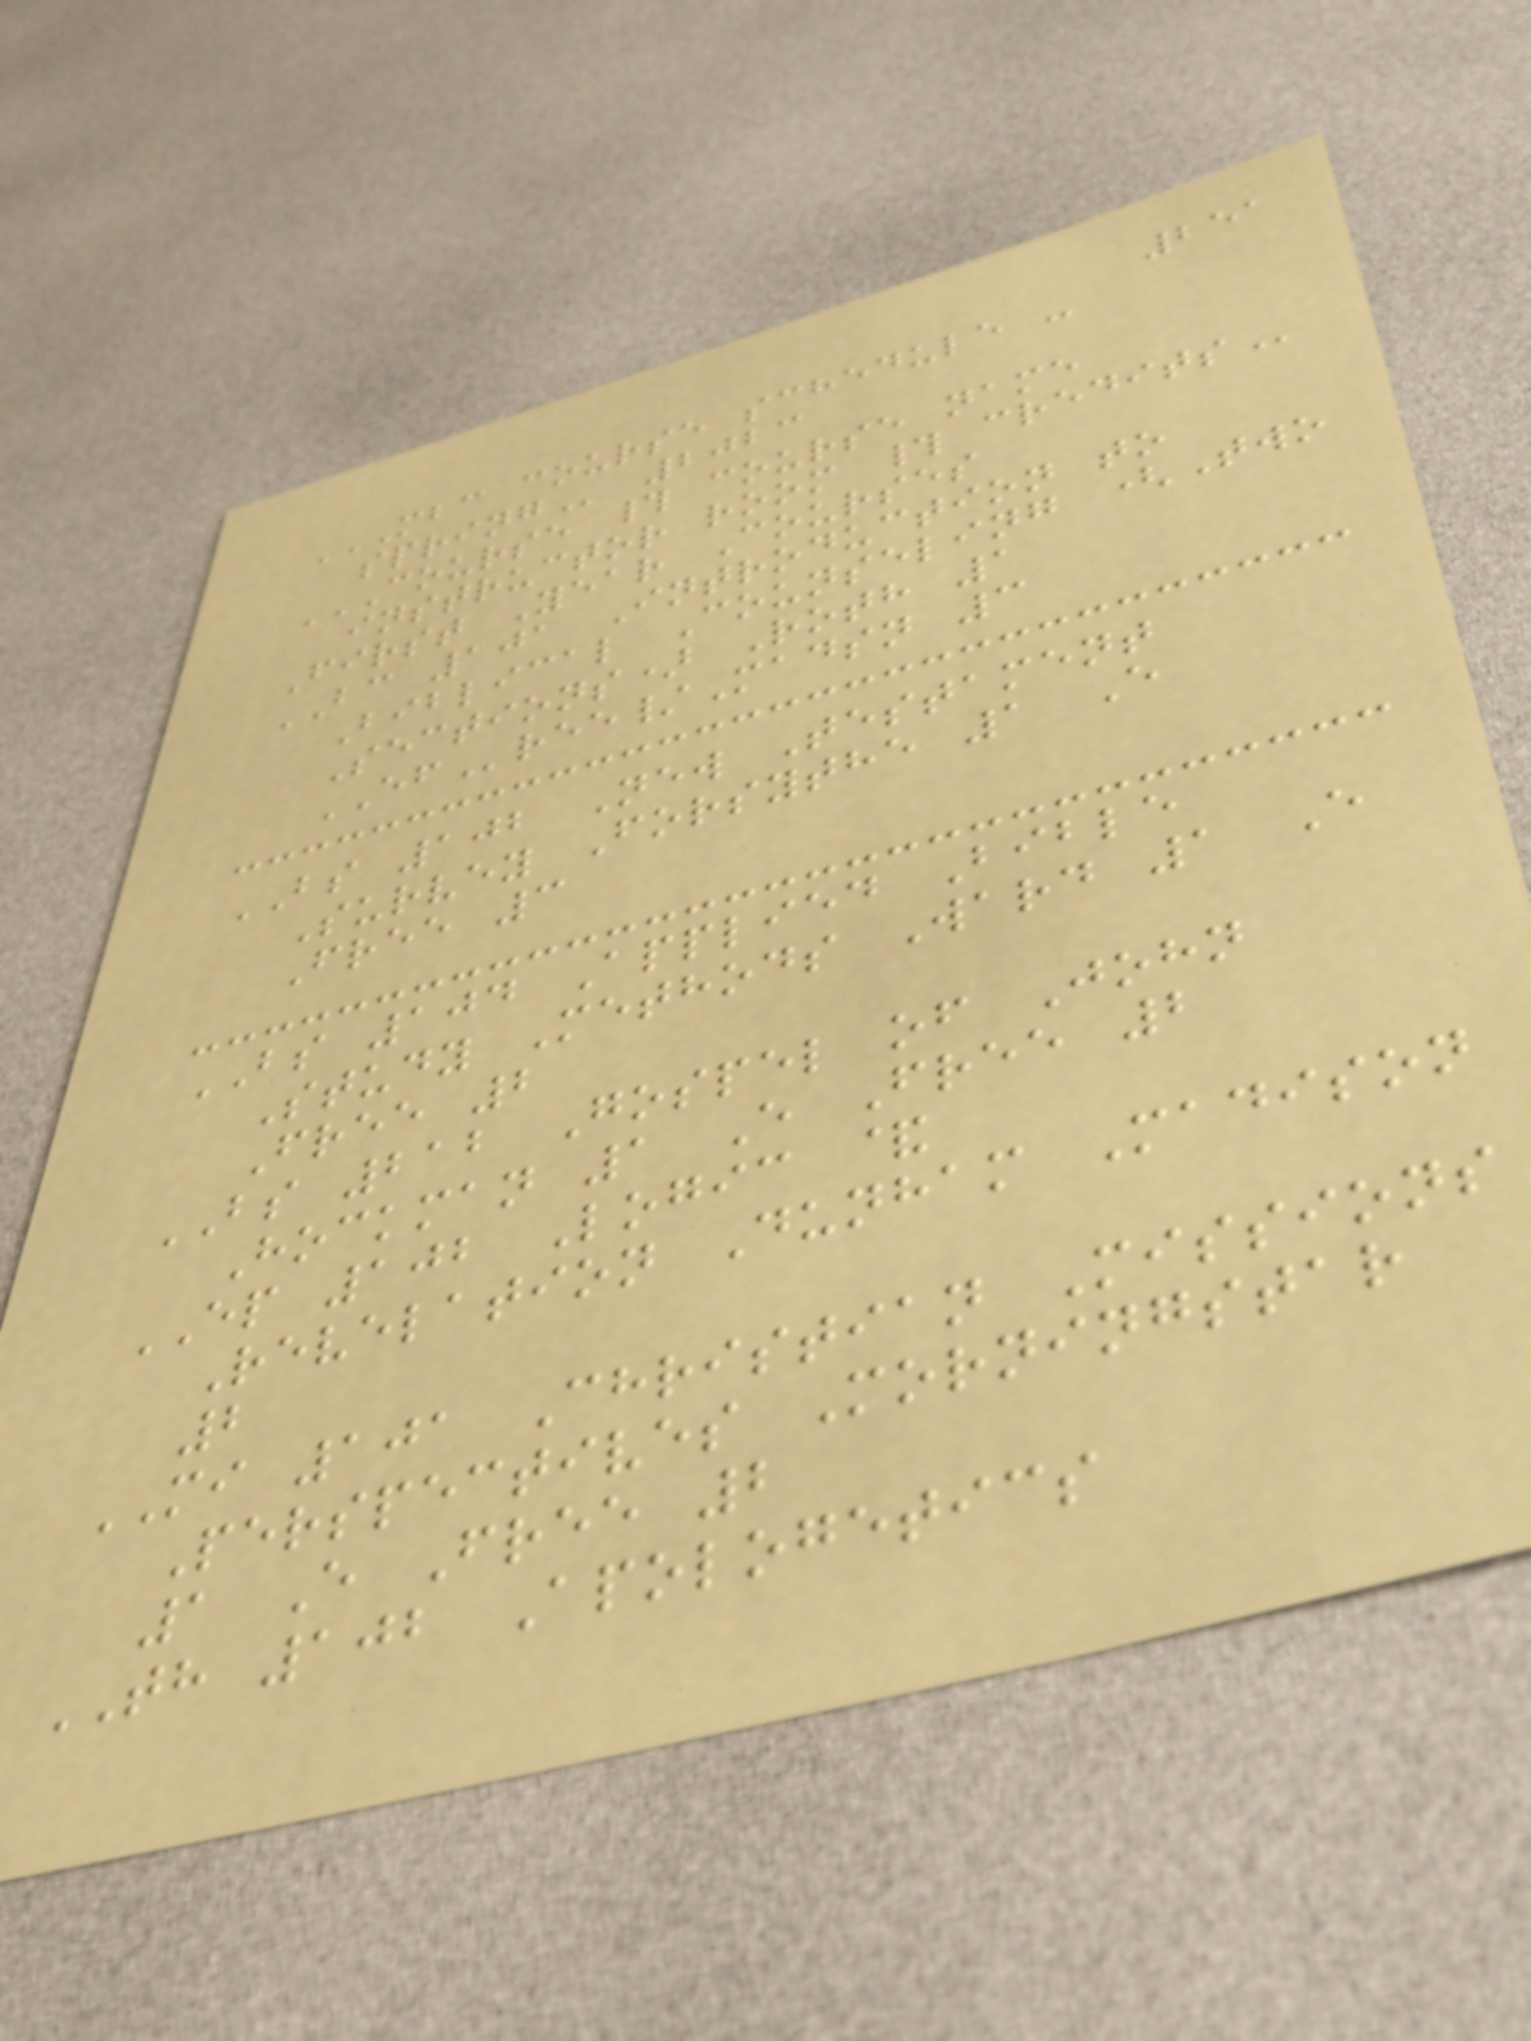251
MBC COURSE SCHEDULE -
SPRING 2023
COURSE # COURSE NAME
INSTRUCTOR ROOM # CREDITS
First Year Courses
BC 101 Introduction to
Biblical Counseling (Two
Sections) Roth 1
EFree/Madsn 3
BS 102 New Testament
Survey Forsythe 1 E
Free 3
BS 104 Applied Bible
Study Methods Ward 1 E
Free 2
BS 212 Gospel of John
Hockman 1 E Free 2
EP 102 Logic &
Revelation Dunham Madison
2
MI 101 Christian Missions
Perspectives Morningstar
1 E Free 2
TH 102 Apologetics
